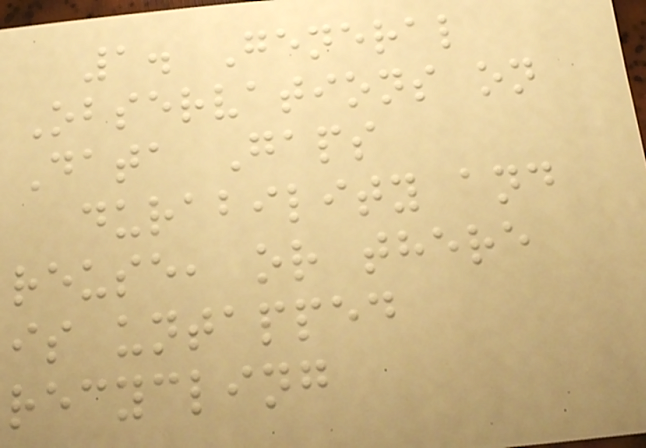1. General
Observations on
Data Gaps
durability and
reuse, or there
is untapped
recycling
